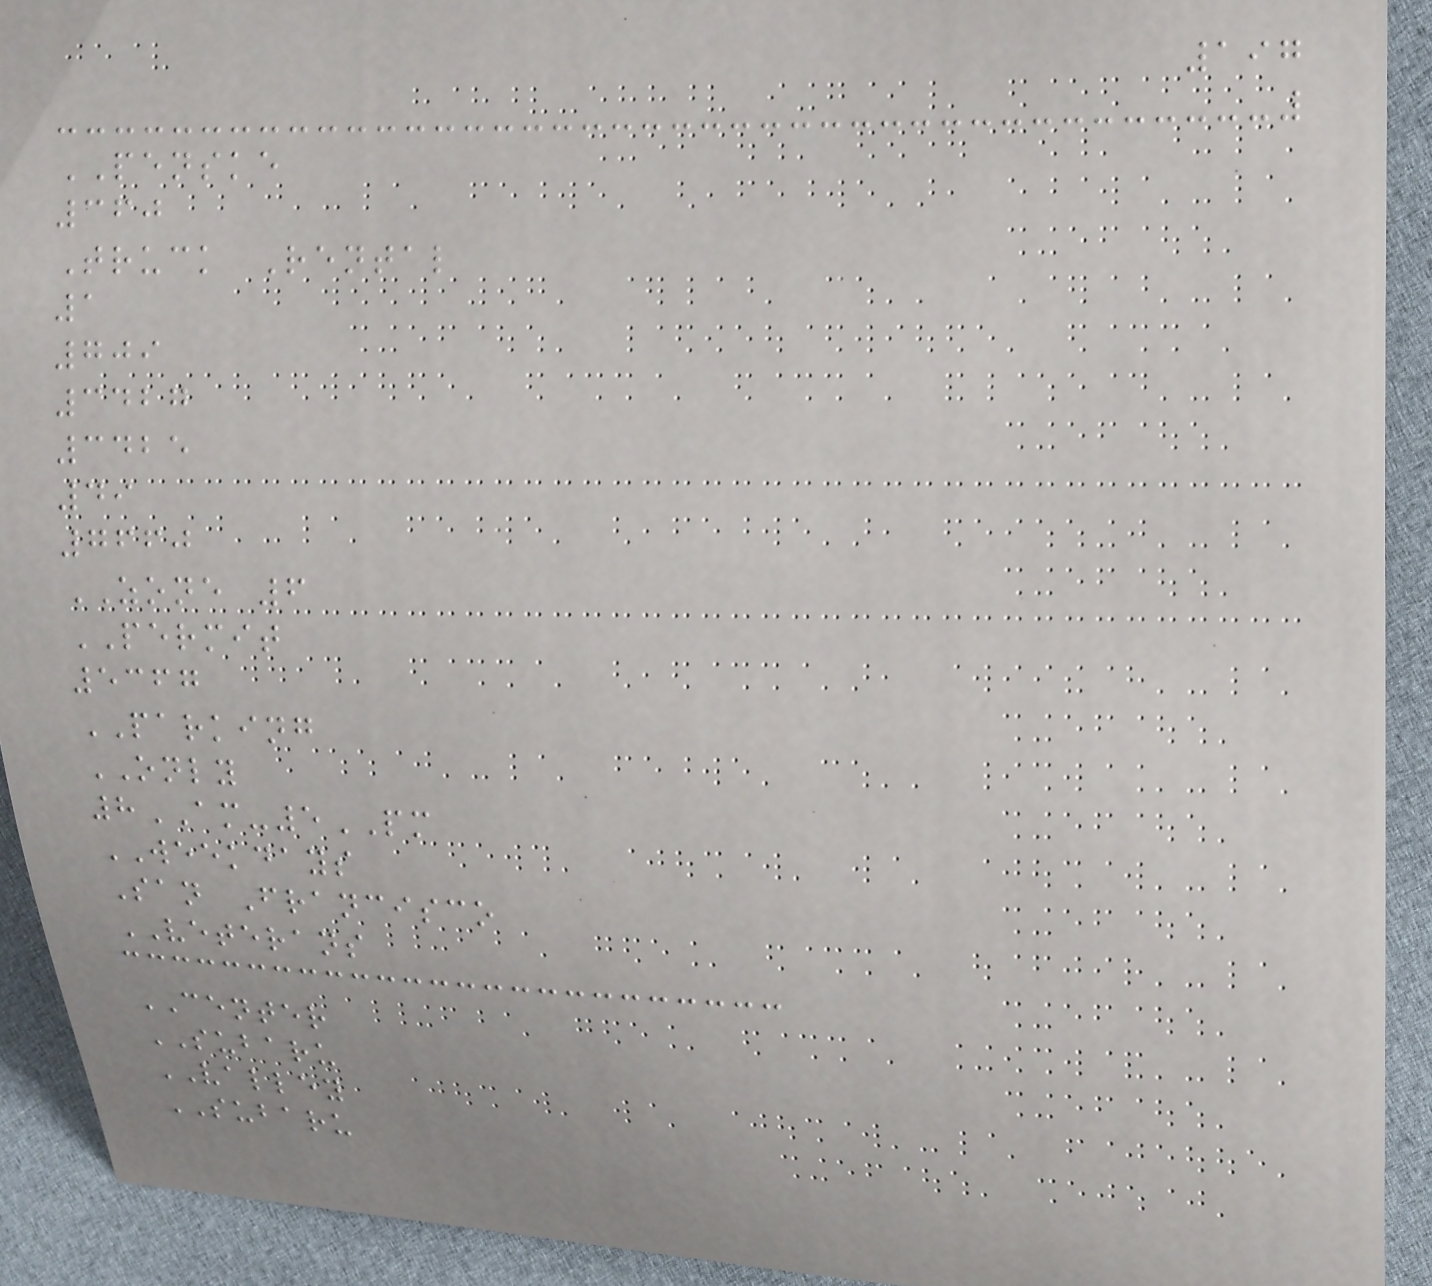197
PENSKE
360
Truck Rental
1
709
3427
3425
49
7660
ZONE 6
PERMIT
5367
PARKING
ONLY
8AM-5PM
WEEKDAYS
San Francisco
VETERANS
CENTER
SUBARU
VALLEY
SUBARU
